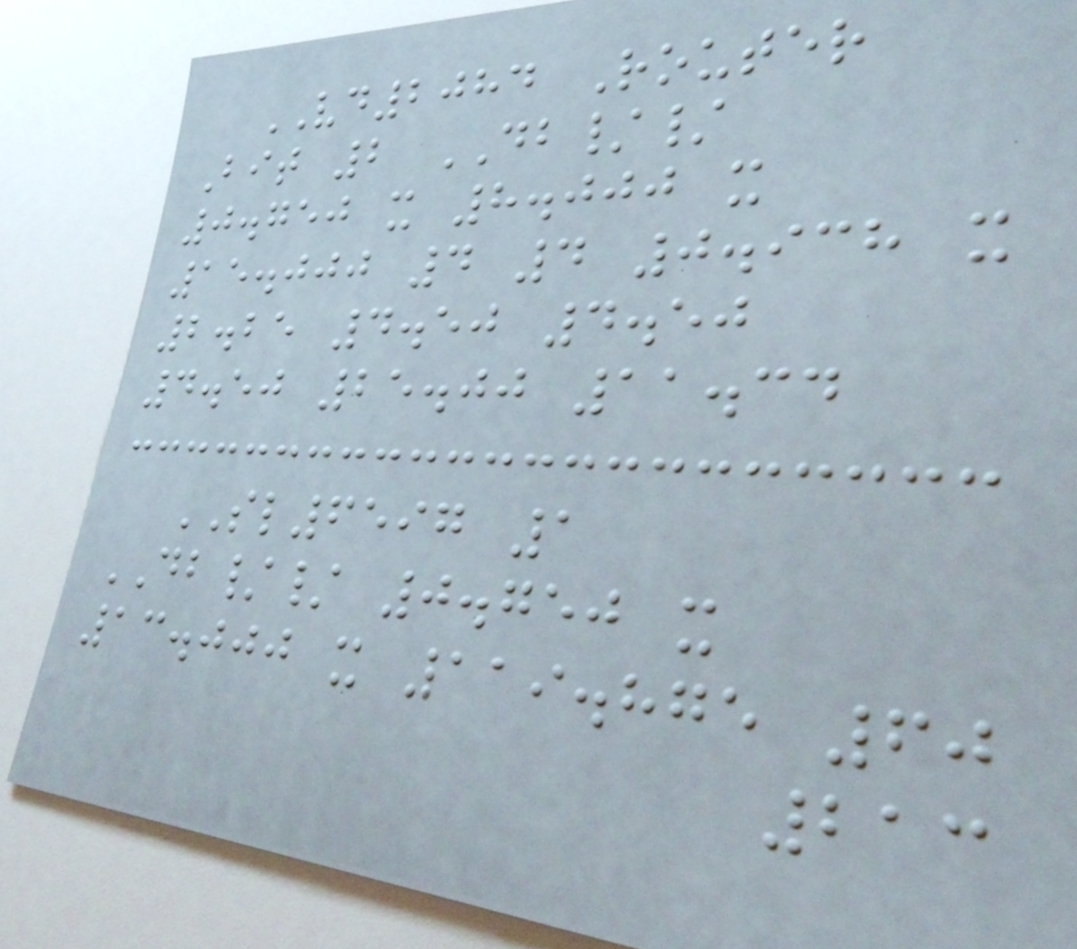VD2084 Router
Bit 2 DB//
0.750 x 8.000 x
15.000 4 4 0.938 x
2.25 4.50 4.50
4.50 25.00 11.34
SL6597 1
DB// 0.750 x
13.000 x 119.875 60
213
